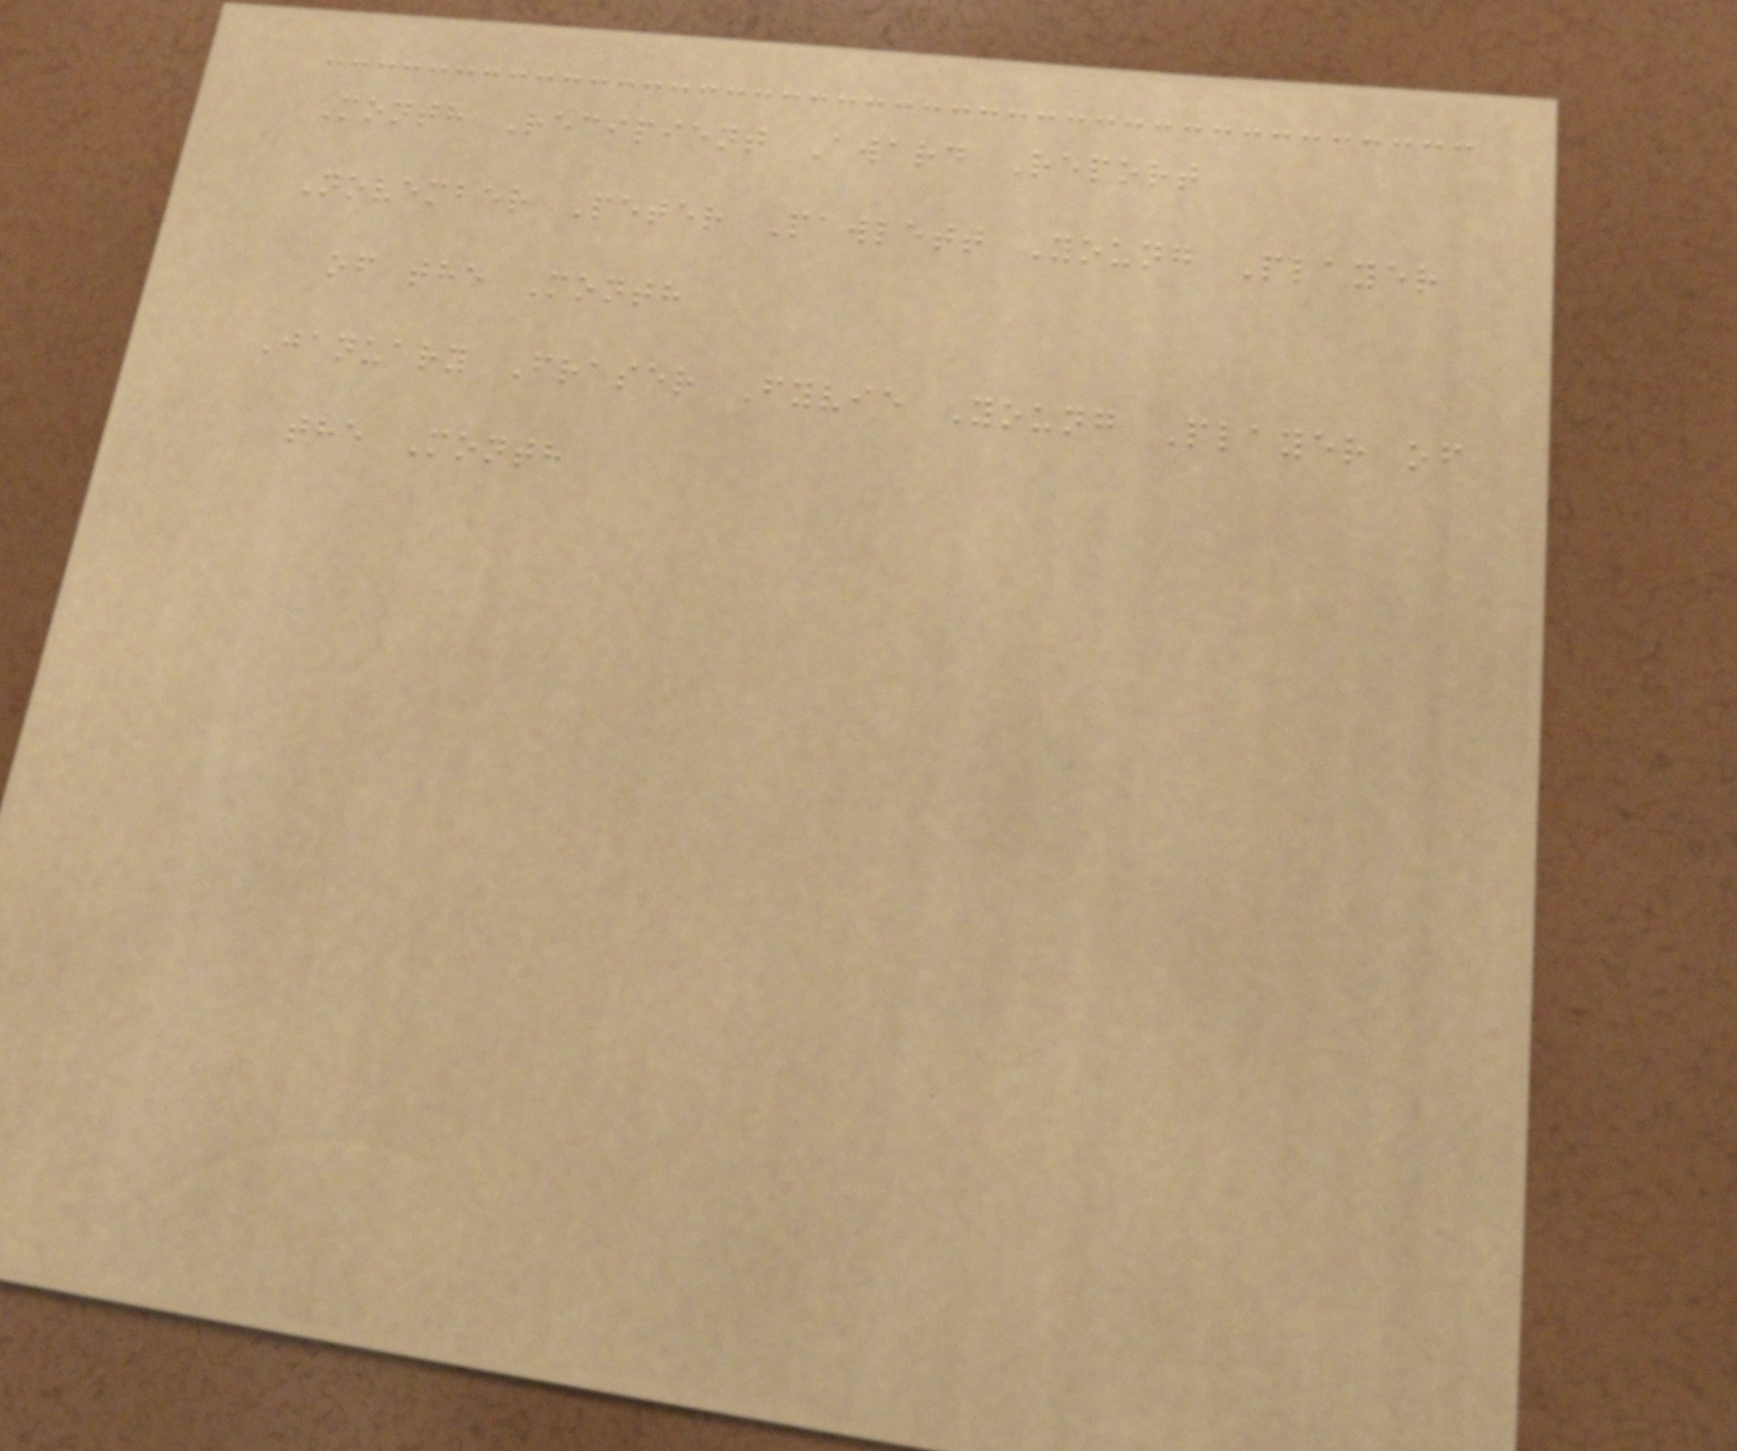Month Recipient Award Report
November Peter Pawlett Young Player
of the Month
January Fraser Fyvie Young Player of
the Month
